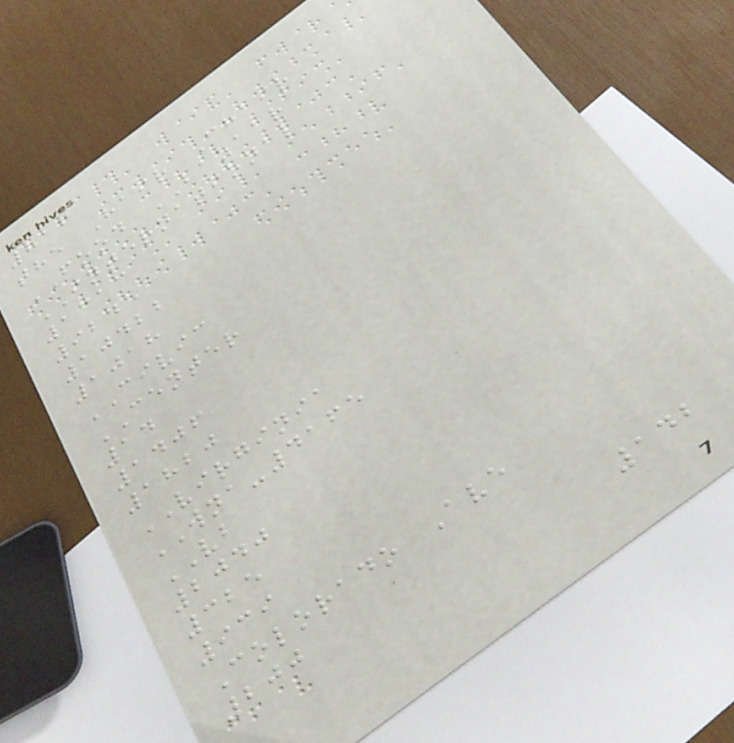816
the Hair Chair
FOOD BAZAAR
INTERNATIONAL
1313
9245
10422
1018
CIVIC
CENTER
14
1406
1820
VIRGINIA
WNA-4165
VB
2040
325
939
Colorado Ave
200
142
